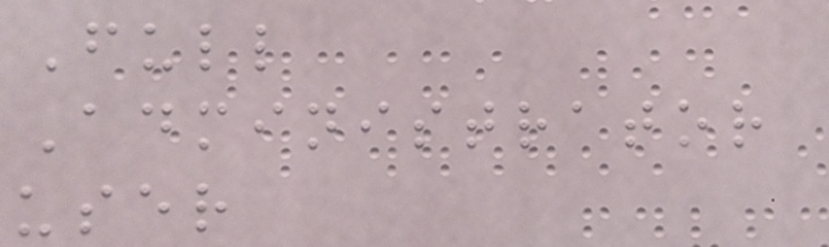Full
Administrator
user
